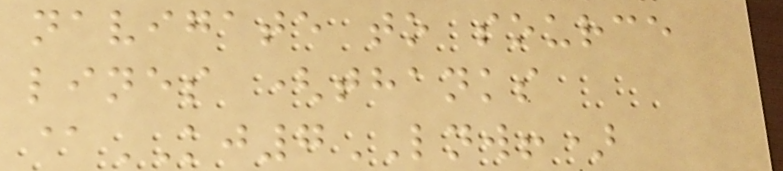navigate to source
lines (thanks
@KJ7LNW!)
